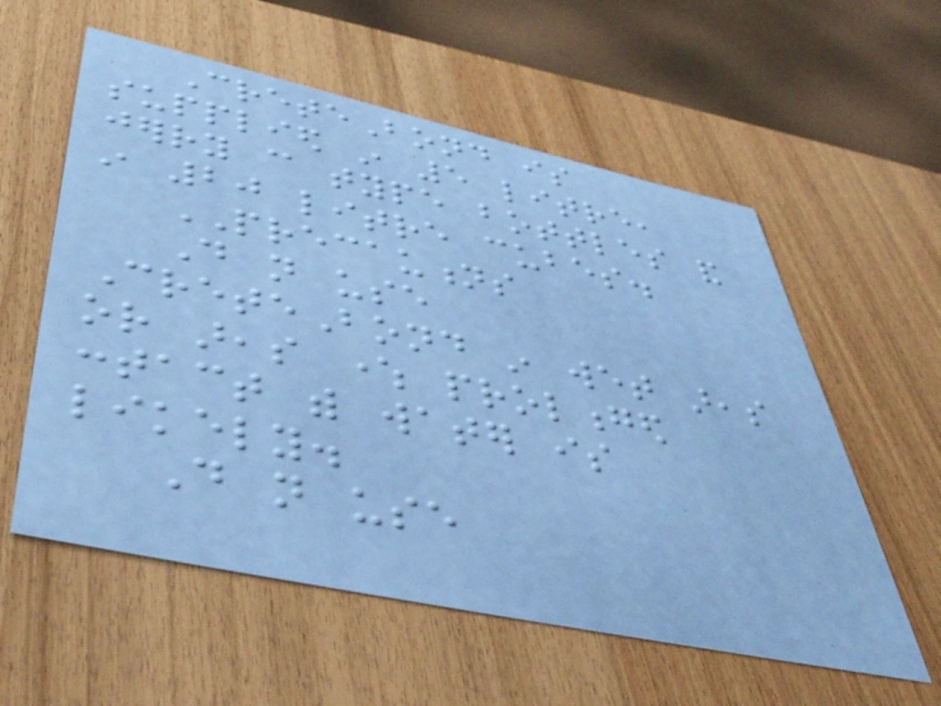CreteBond is
supplied in 5 litre,
jerry can type bottles and
in 20 litre cubes.
PRECAUTIONS
Do not use
CreteBond in wet areas
or areas where prolonged
contact with water is
likely.
Do not use
